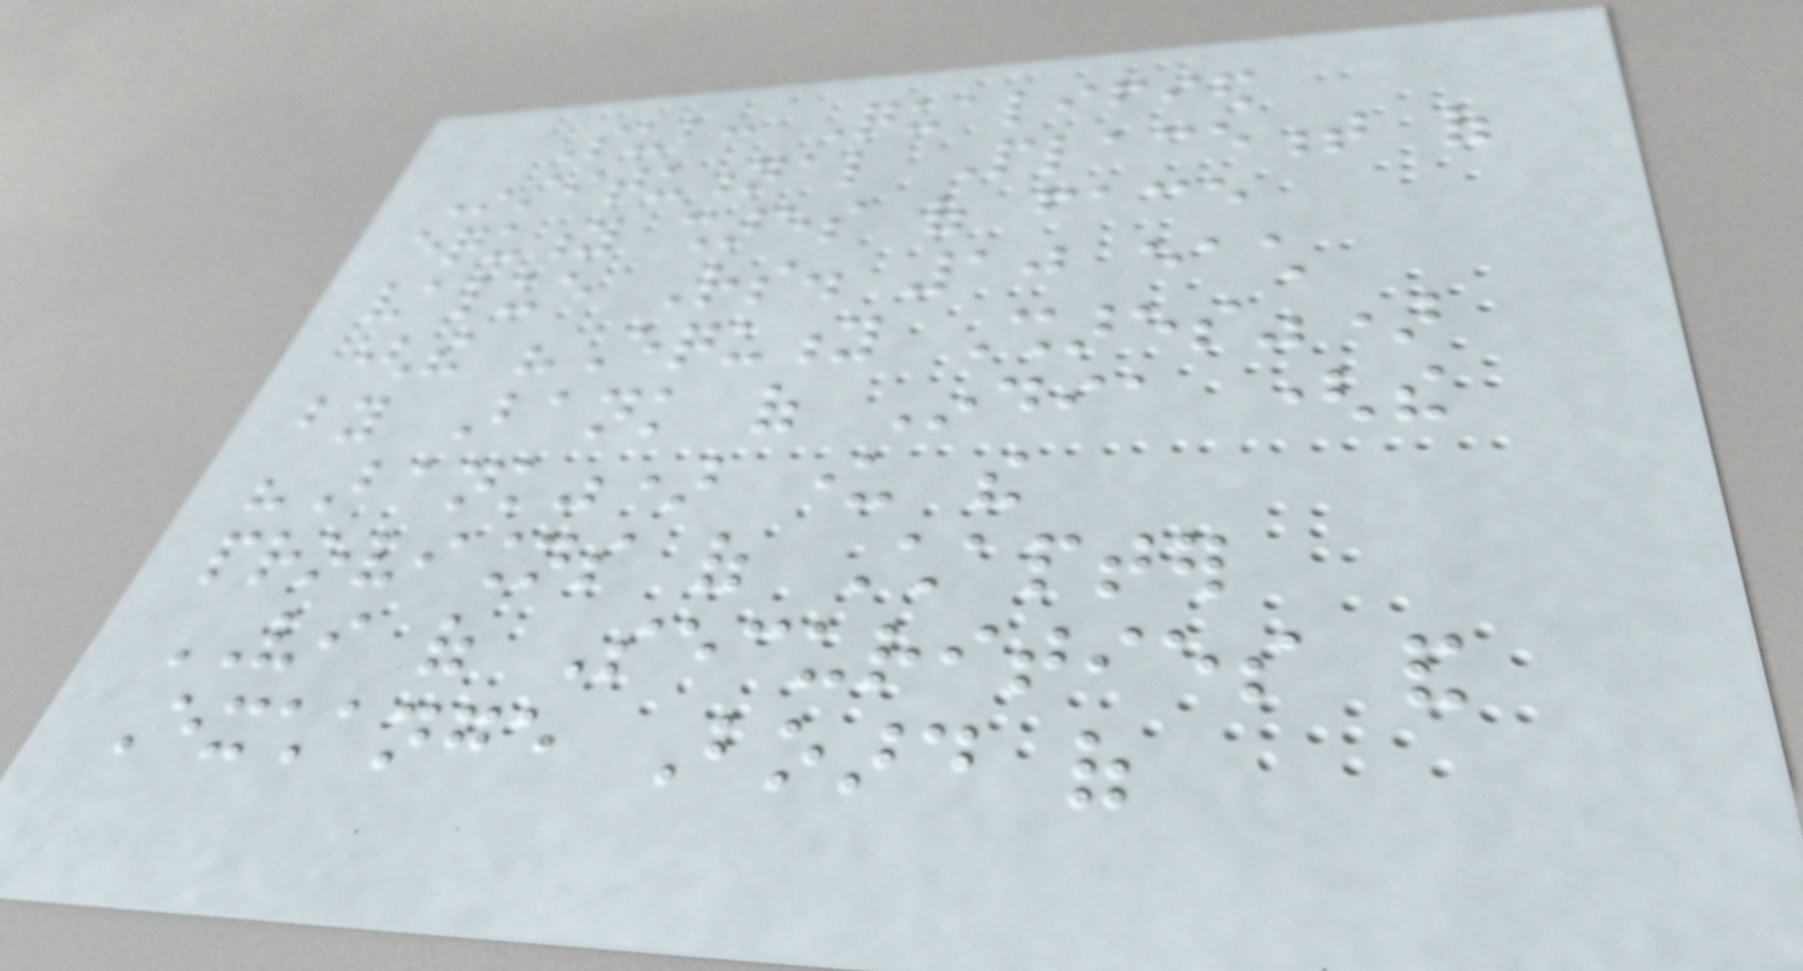Sub: Qualified
Institutional Placement of
equity shares of face
value Rs. 10 each
(the "Equity Shares")
by Bank of India (the
"Bank") under the
provisions of Chapter
VI of Securities and
Exchange Board of
